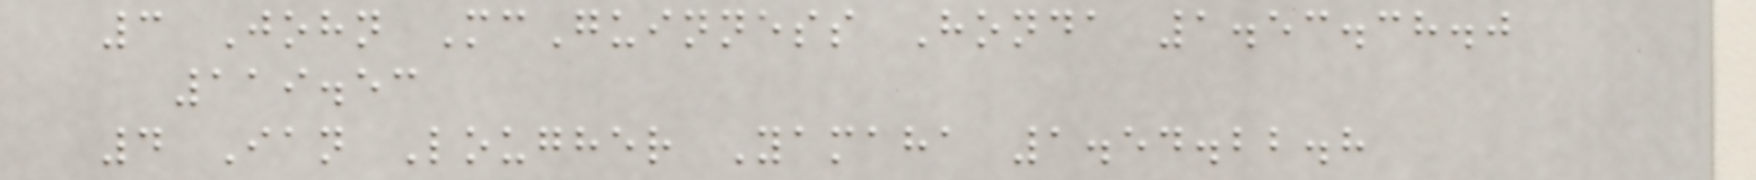3 John McGuinness Honda 1.53.38.0
119.53
4 Ian Lougher Yamaha 1.54.22.8
